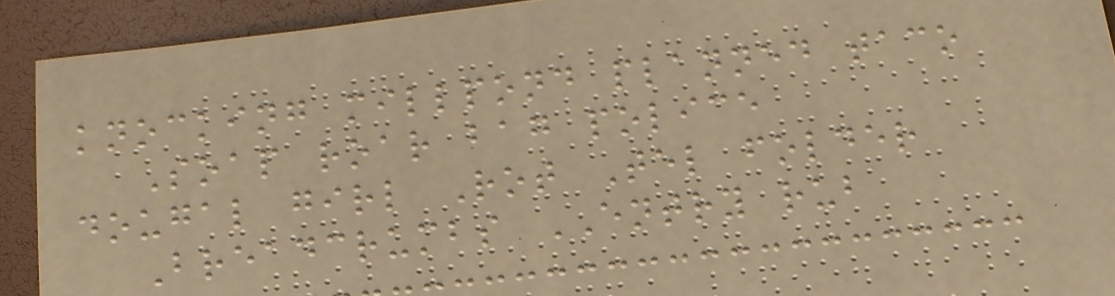knocking millpond planned taco
Soap roar bag police
dougal girl Rot Tel folder
Breadcrumbs ENTRY rub
